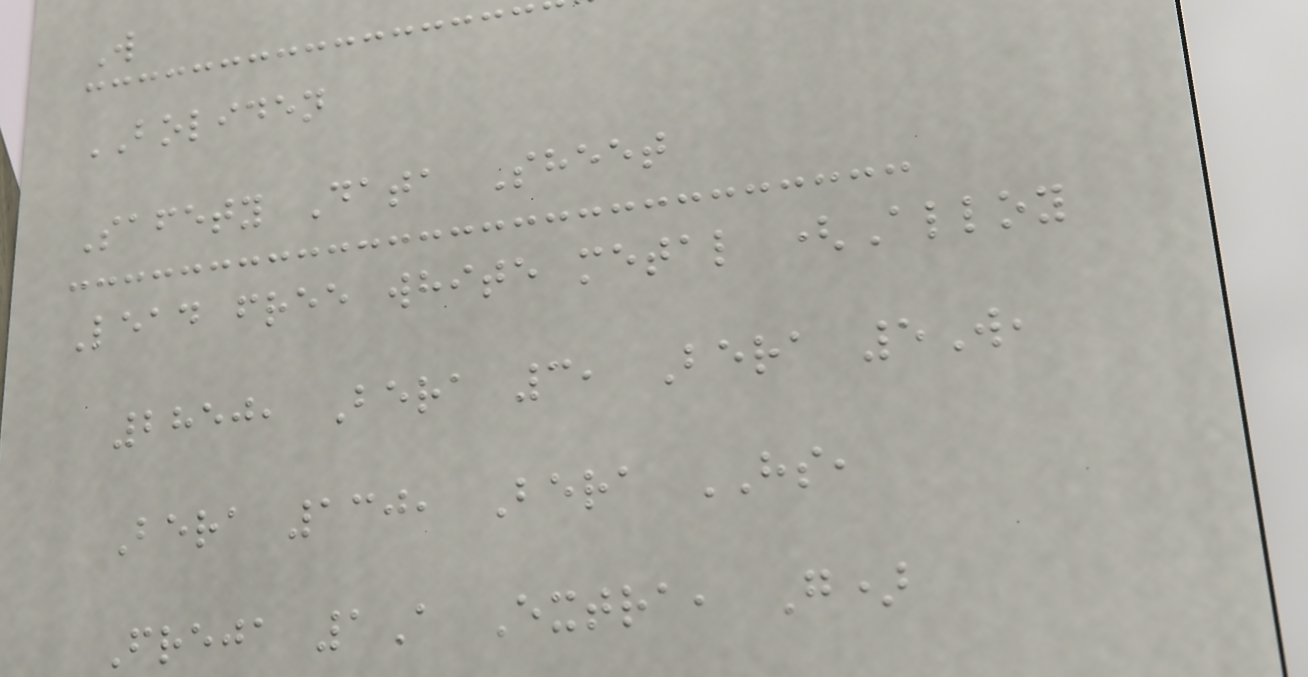W
BOLIDEN
Safety Data Sheet
Lead free white metal (Alloy
2850, Bera 3, Bera 5W,
Bera 130, Bera HS,
Freja 1A Extra, G)
